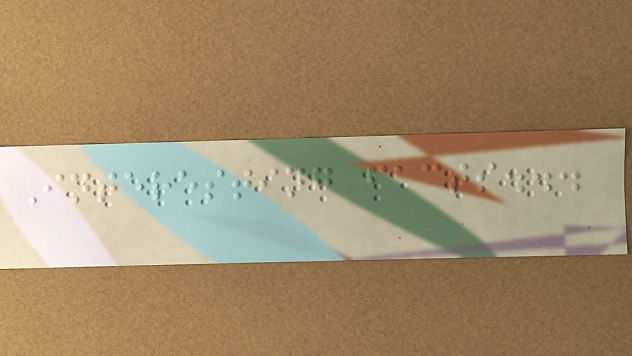Interesting facts...
